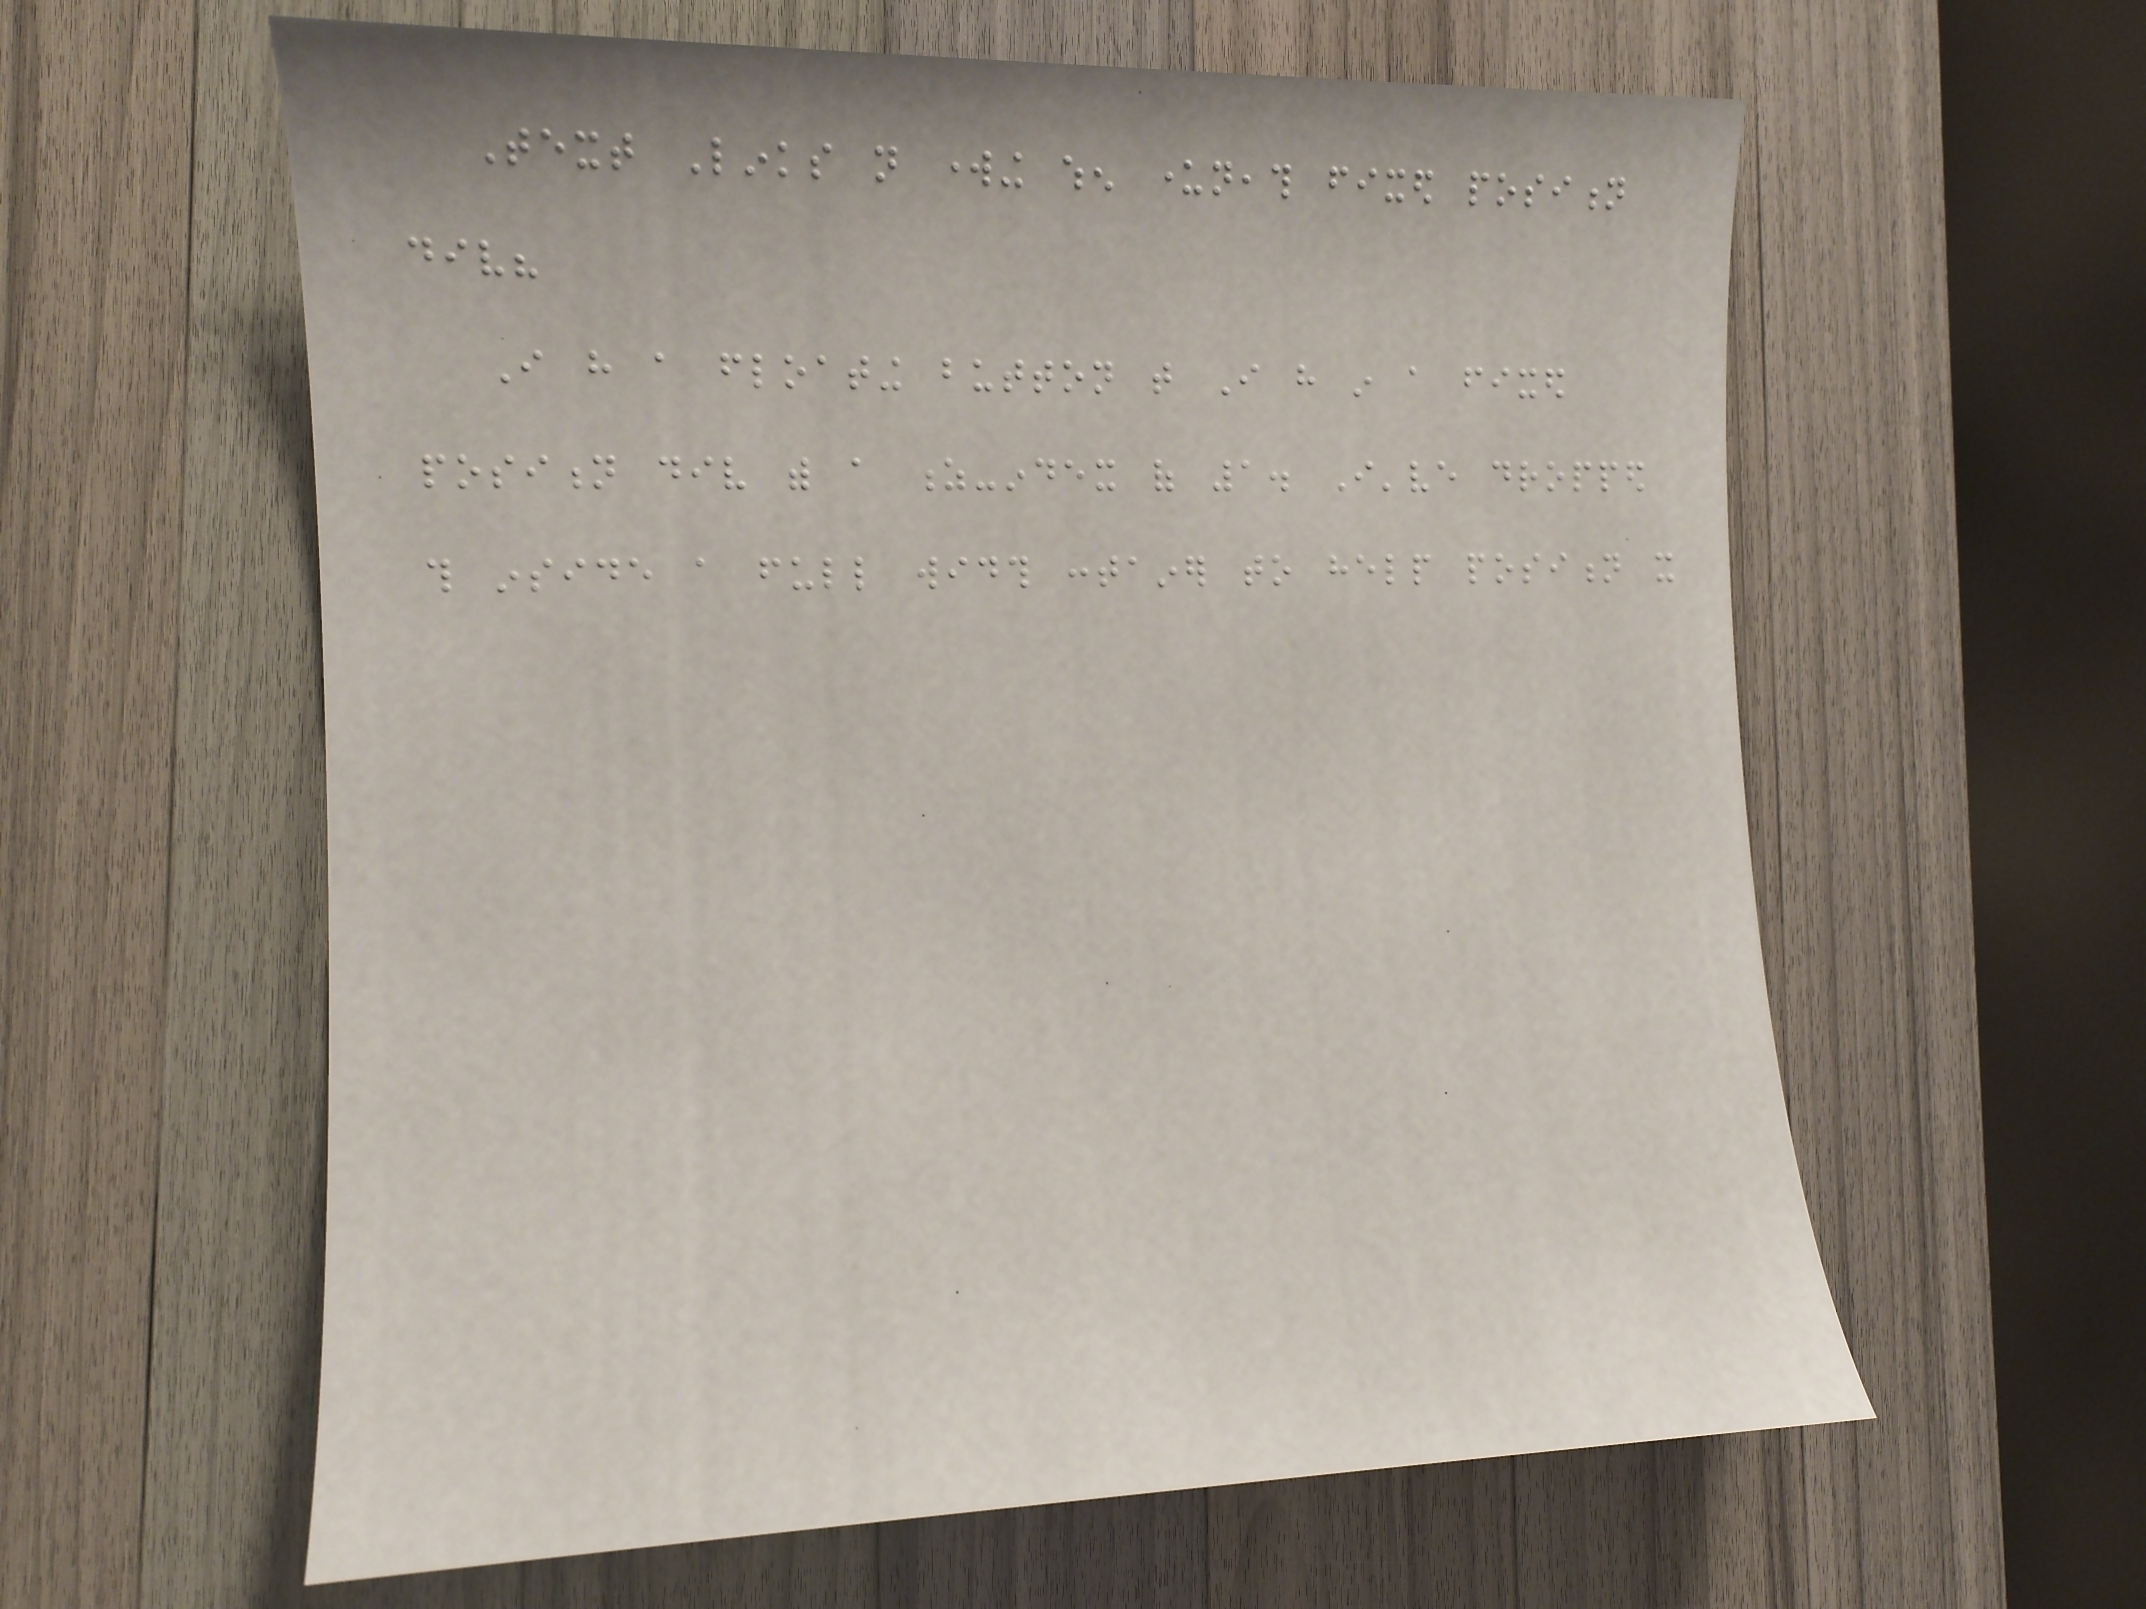Text Links not working when underneath fixed position
div?
I have a floating button that I have in a fixed
position div with a z-index of 1. I've dropped
this inside a full width container to help position it
